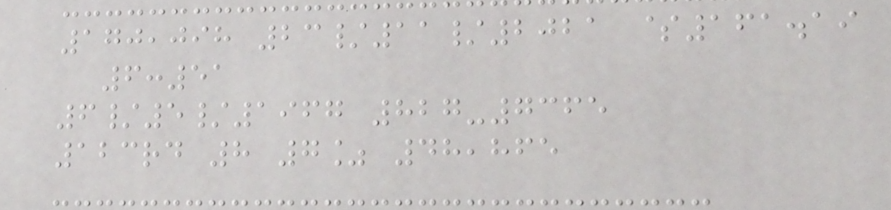170,098 23/11/2021 $161.19
6:51
6/5/1967 827-7365
123rd 8 7% 48,865
